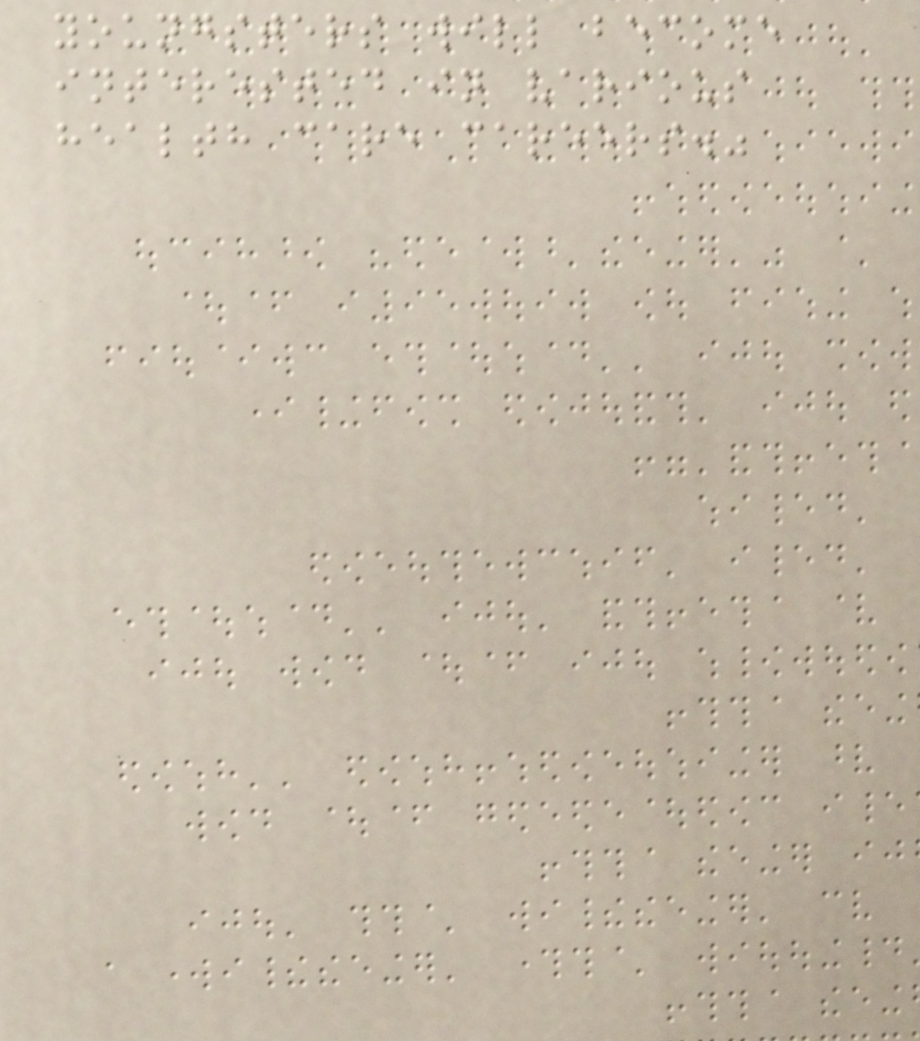youngsters will become
interested in various
health care careers."
